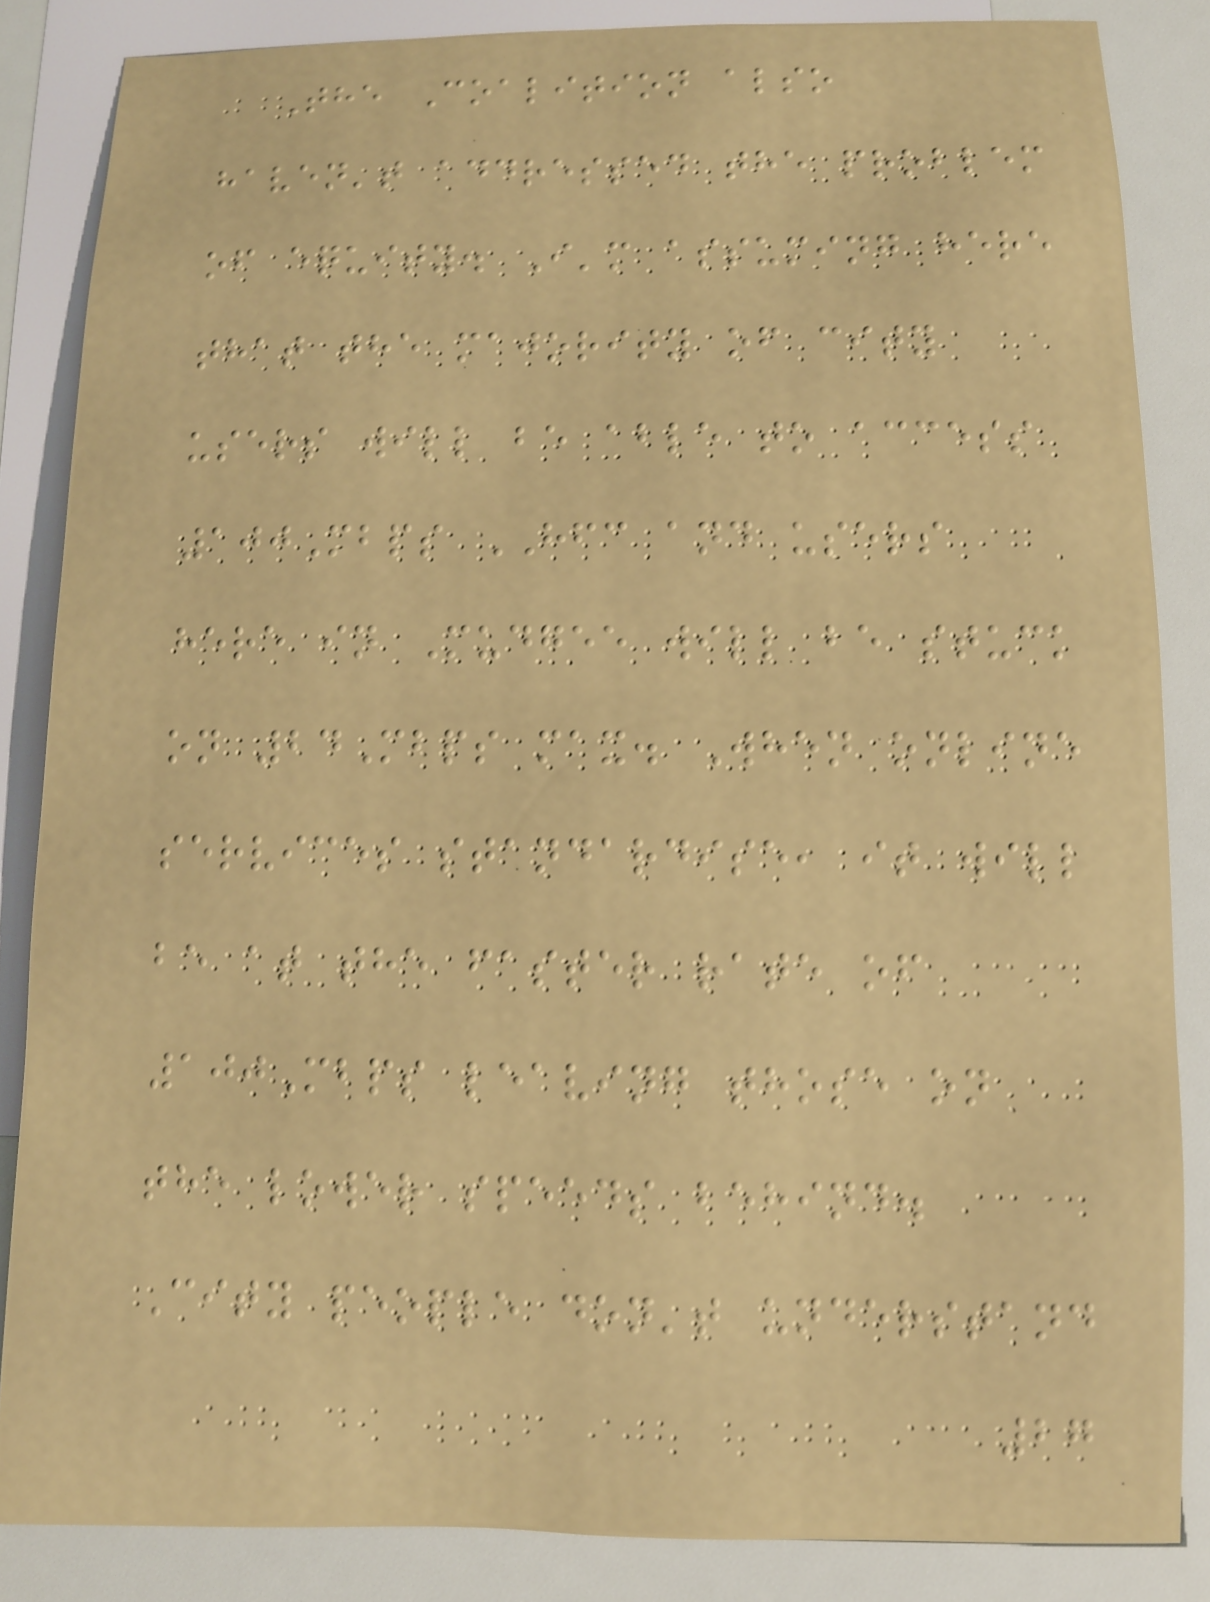The Coalition also
haven't addressed the problem
of equity. I'm assuming here
that the majority of city
users will be able to access
100Mbps HFC and users
here in Mudgee will be stuck
on 24Mbps max. When online
services standardise, it will
be at the faster rate of
100Mbps leaving those on
the lower speeds behind.
City people don't understand
27
